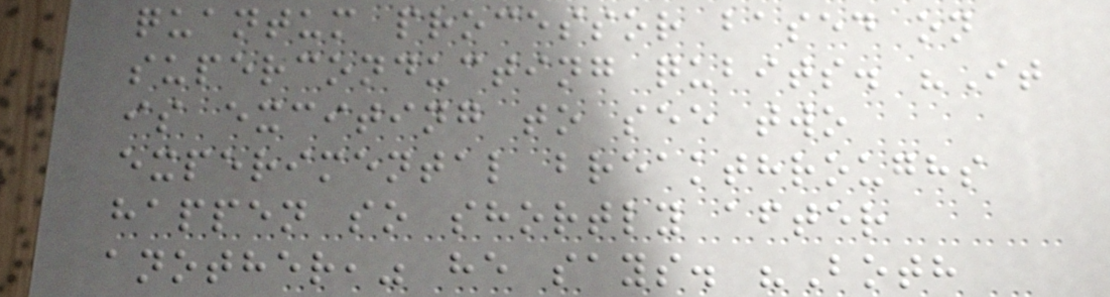quantum processor based on
superconducting qubits. "It
is exciting to see two
experimental breakthroughs
happen so shortly after
another," he says. "Both
